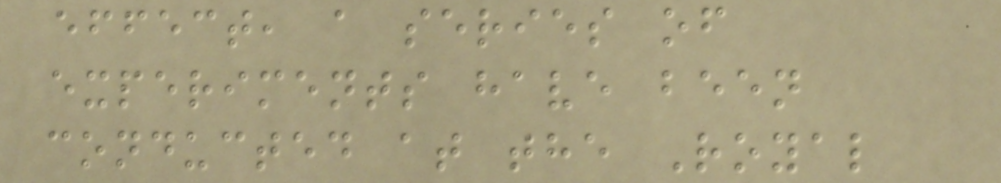effect, a series of
experiments have been
conducted at the Royal
